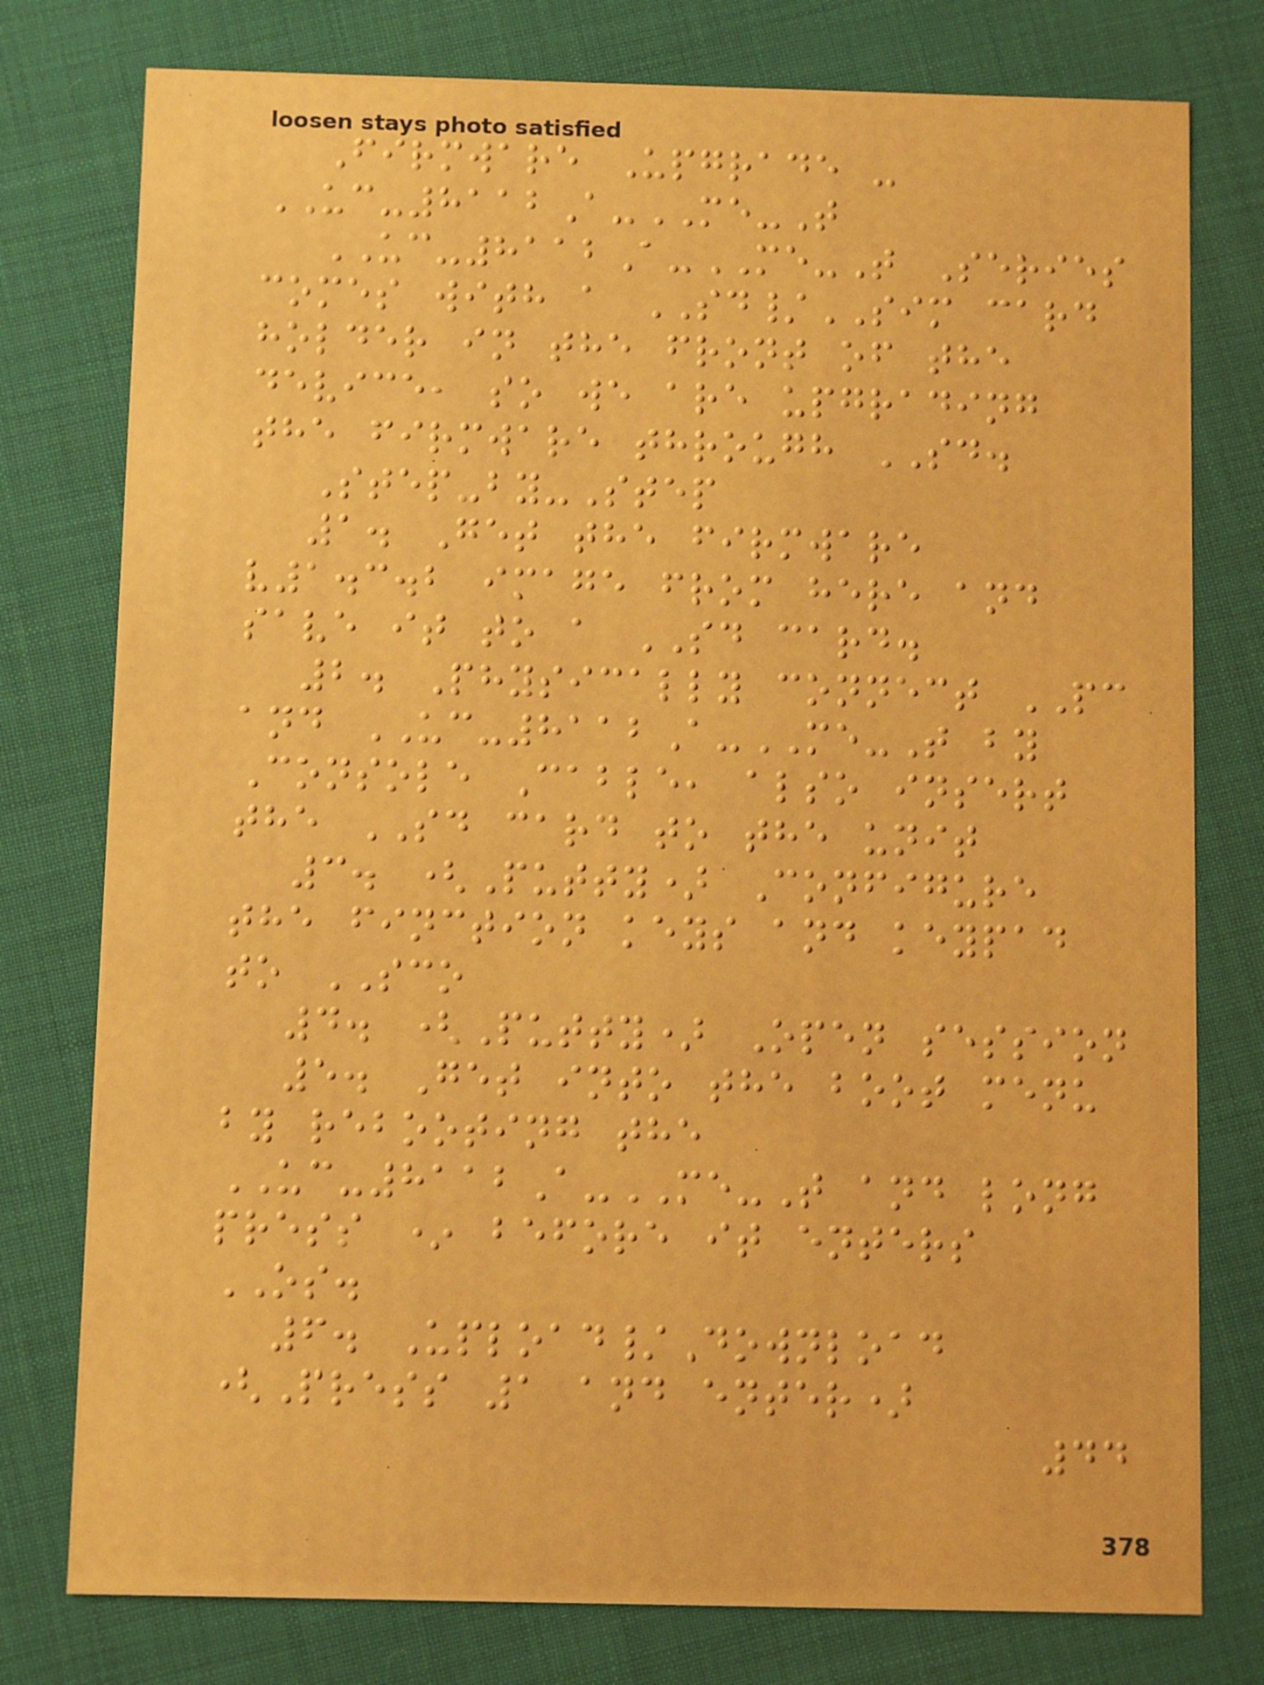Firmware Upgrade -
UC-8112A-ME-T
UC-8112A-ME-T Series
comes with a SD/SIM card
holder in the front of the
device, so we are upgrading
the firmware through SD.
Step-by-Step
1. Get the firmware
v1.3.2 image from here and
save it to a SD card.
2. Physically connect PC
and UC-8112A-ME-T by
Console Cable, also insert
the SD card to the unit
3. (Putty) Configure
the finction keys and keypad
to SCO
4. (Putty) Open session
5. Get into the boot menu
by rebooting the
UC-8112A-ME-T and long
press * before it enters
OS.
6. Upload/Download
(Press 1 and enter)
44
